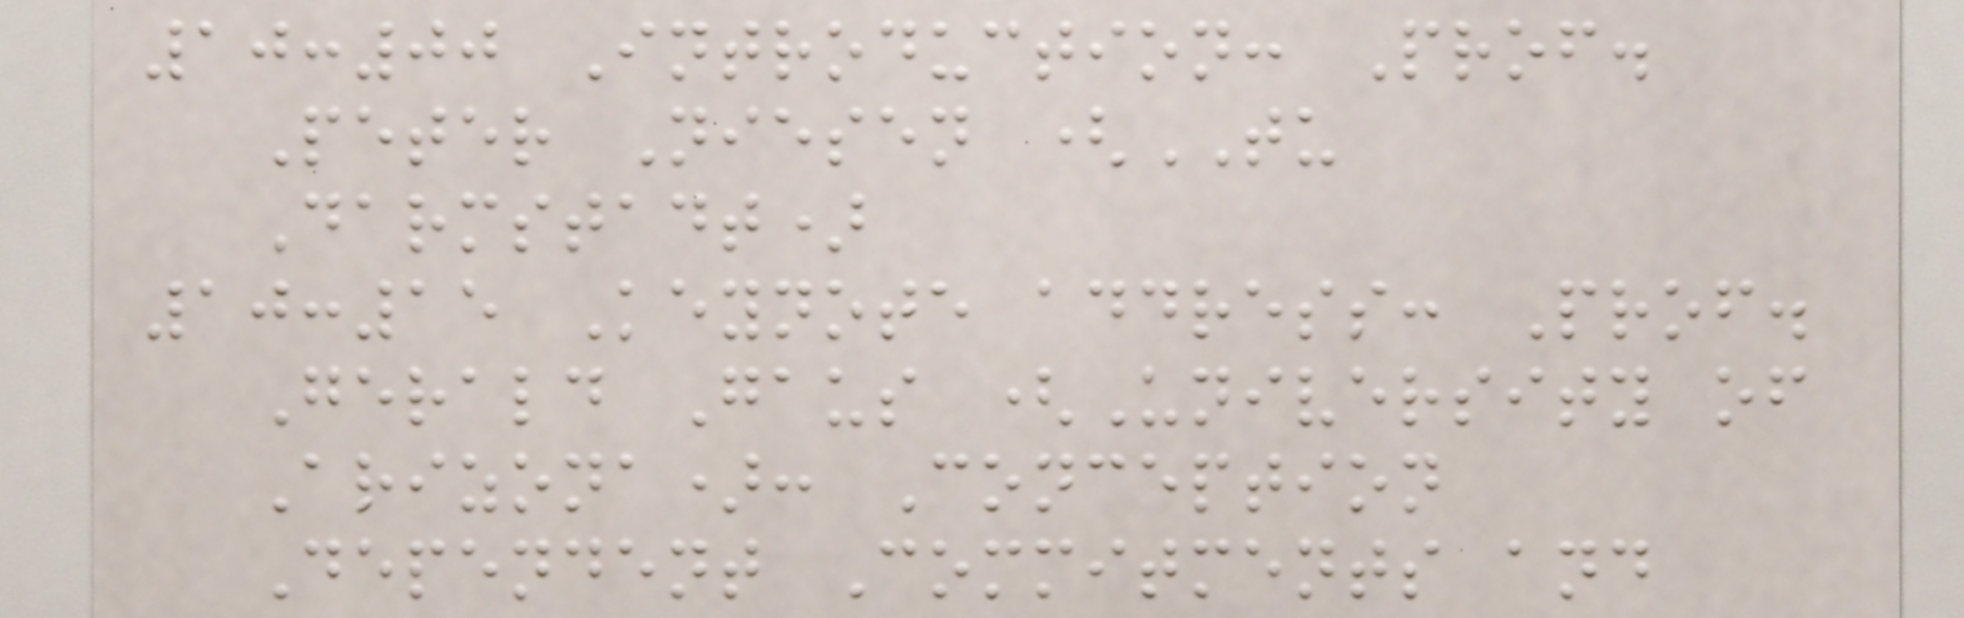10:00 Introduction: Prof.
Peter Niesen (TU
Darmstadt)
10:15 Keynote address: Prof.
Gerald Gaus (University of
Arizona): Conception
Dependent Commitments and
